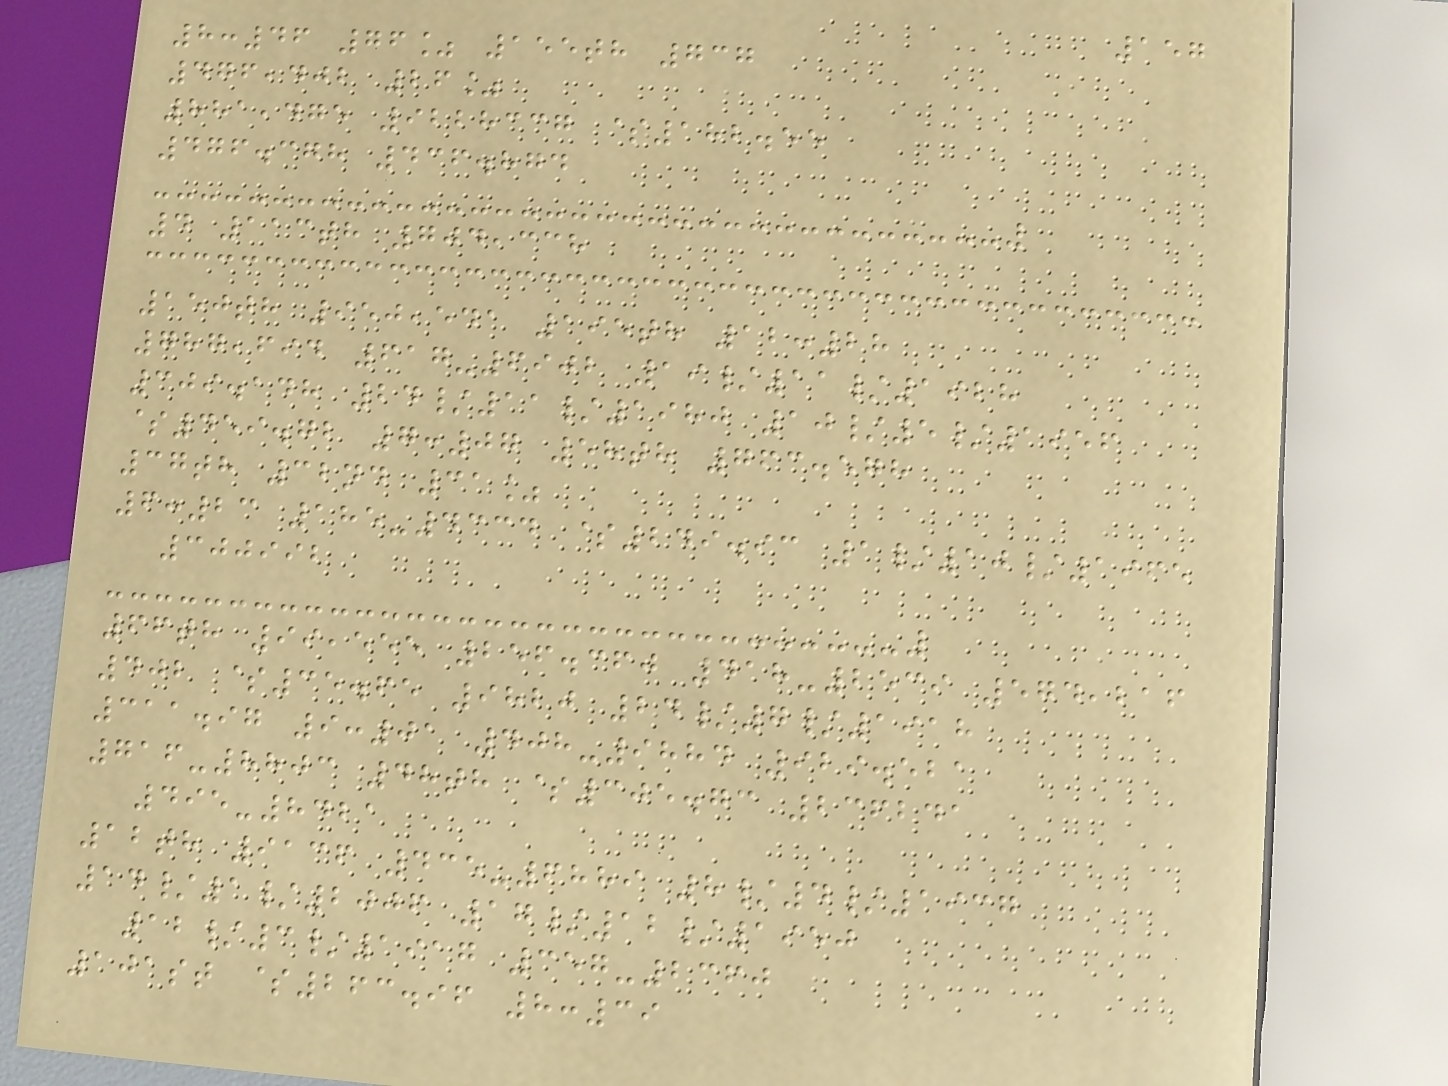157
8:46 76% 155th 737
476,402 26%
881,475 9228337 $182.55
476.378 436.874
4 113th 704,338
150th 950,541 195th 12:28
787,694 617-6902 19/11/1928
309.148 24/11/1980 10/5/1956
$459.72 7:07 58th 763.578
37th 32nd 31%
6:23 185-4334 $249.93 1/10/1965
300992
66th 99,555 256.360 418-2539 574,216
402 $35.65 9820 24/7/1918
311.97 9:01 408-9884 929.521
716-8803 48th $305.73 236241
495-8421
12th 9136 435-6889 8/4/1937
14/1/2006 17/12/1950
12/3/1917 357-2360
101st $263.96 8:39
